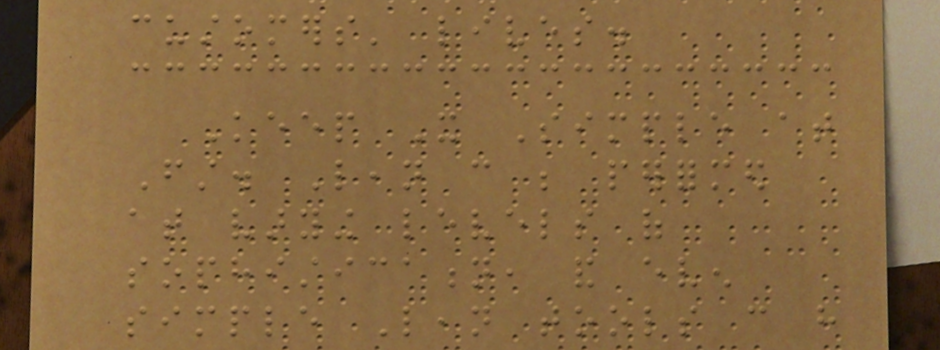customers' lives.
Keep It Simple at
First. Lean can be performed
at varying levels of
sophistication, and even
simple Lean tools can have
